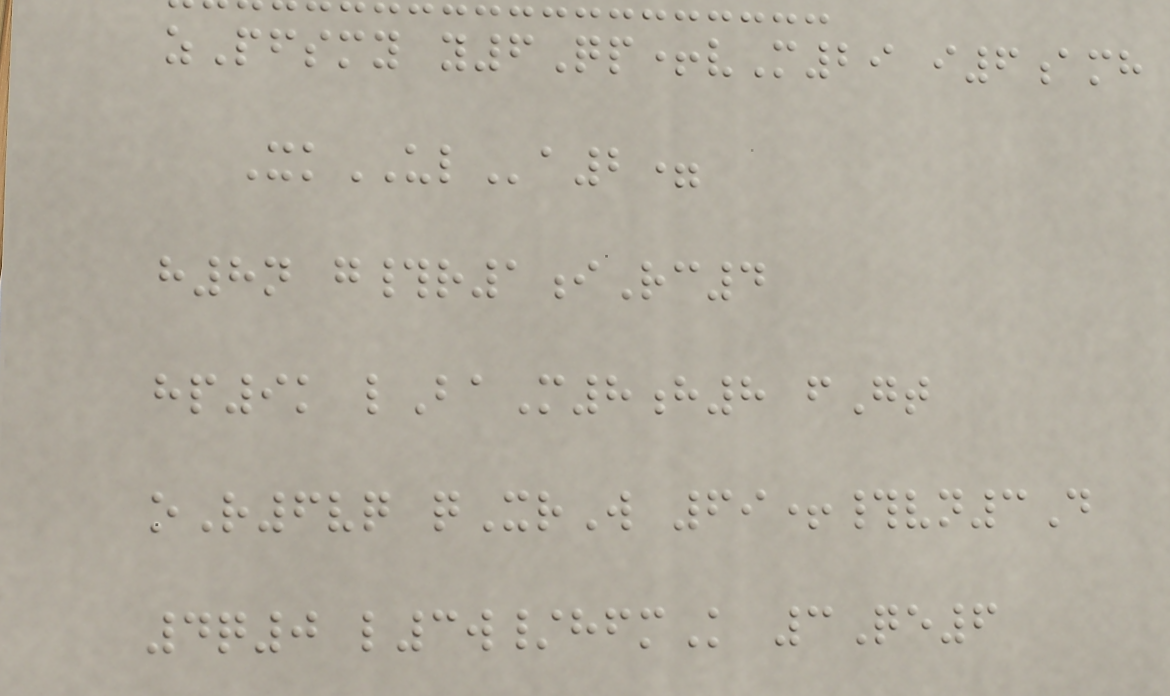zPfsmy y6Qp+vM29 i6amh
XkULa2=
h8n g#r1iRc4
hp9k lBaM8h8 fGt
oR6vq qXrW 69+#vn3D
4q0 l3w/hfmK 3Qe6
